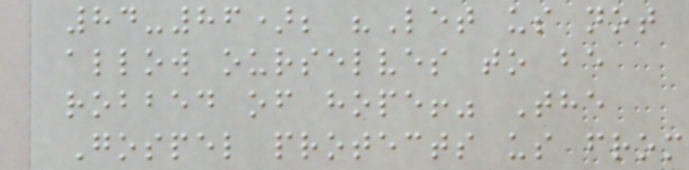84-86); "Let us not
allow ourselves to be
robbed of hope!" The
Gospel protects us from
